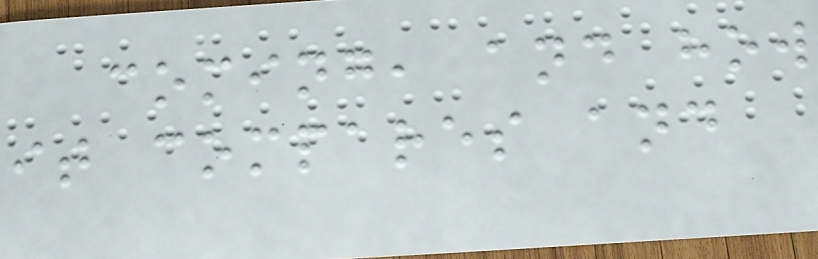coming, and how
it compares and
